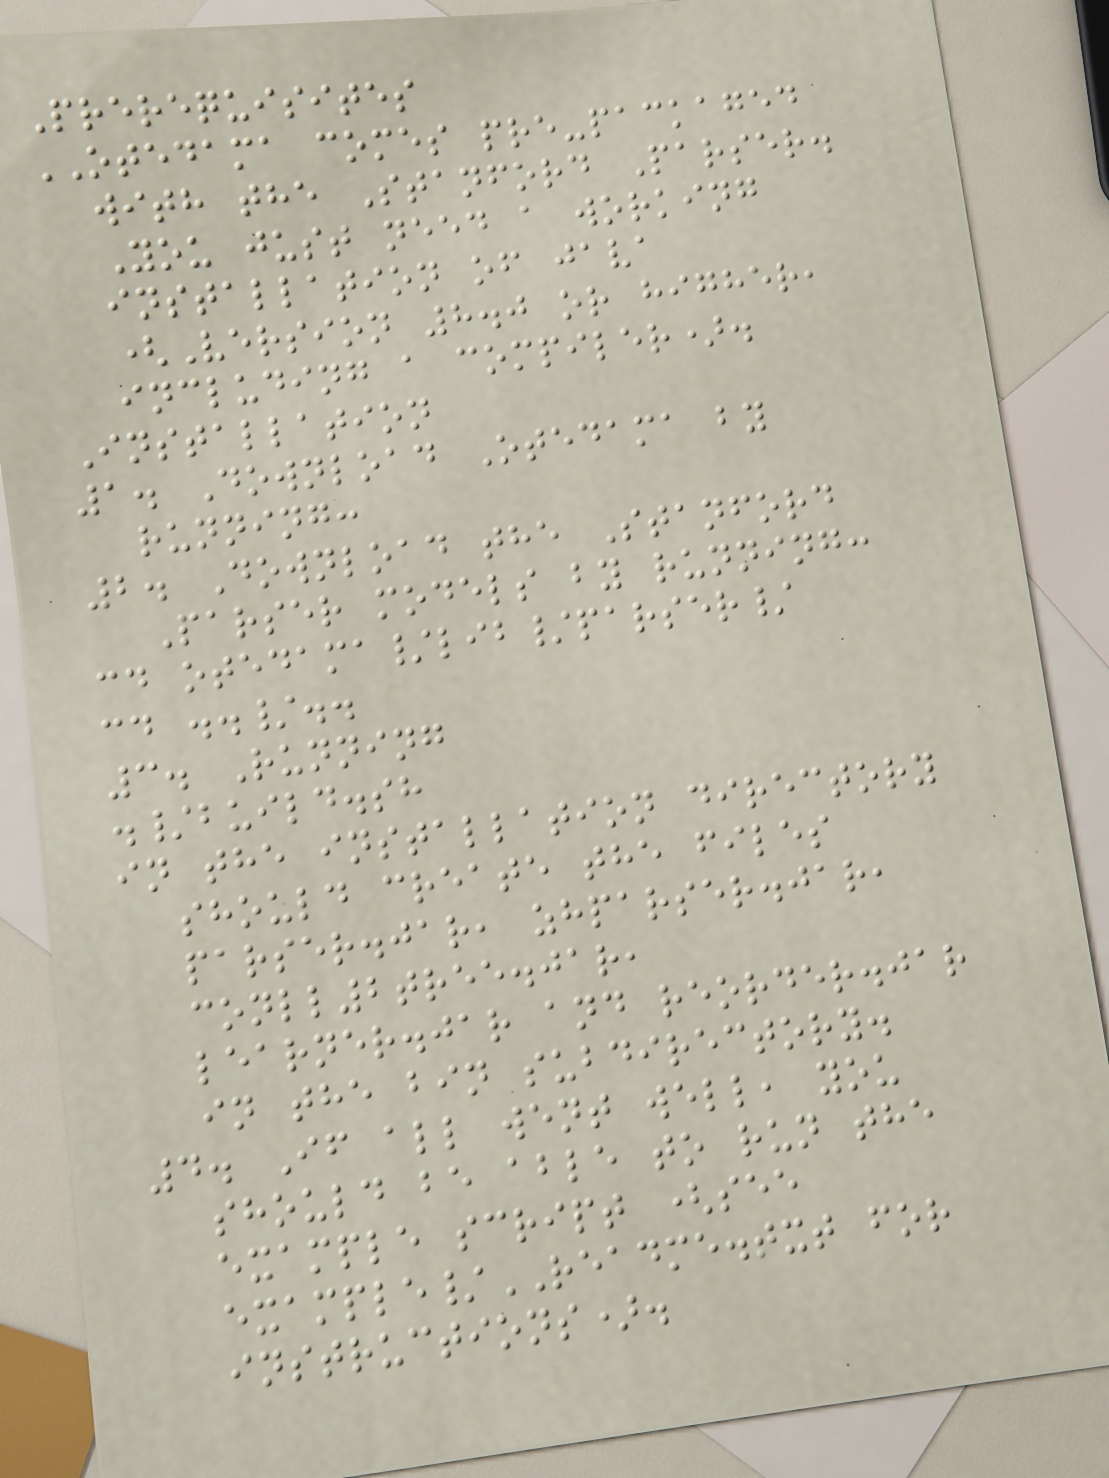Prerequisites
OTEDAMA comes pre-packaged
with the Stanford Parser.
You just need a working
installation of java
(Version 8.0 or higher,
including a compiler).
Installation
1. Download Otedama by
running:
2. Download the Stanford
Parser models by running:
cd otedama/lib/parser/
cd ../..
3. Running
./build.sh
in the installation directory
should create the files
parser.jar, zhparser.jar,
conll2tree.jar,
learner.jar and reorder.jar
in the bin subdirectory.
4. If all went well, you
should be able to run the
example script (see
example/README.txt for
instructions).
